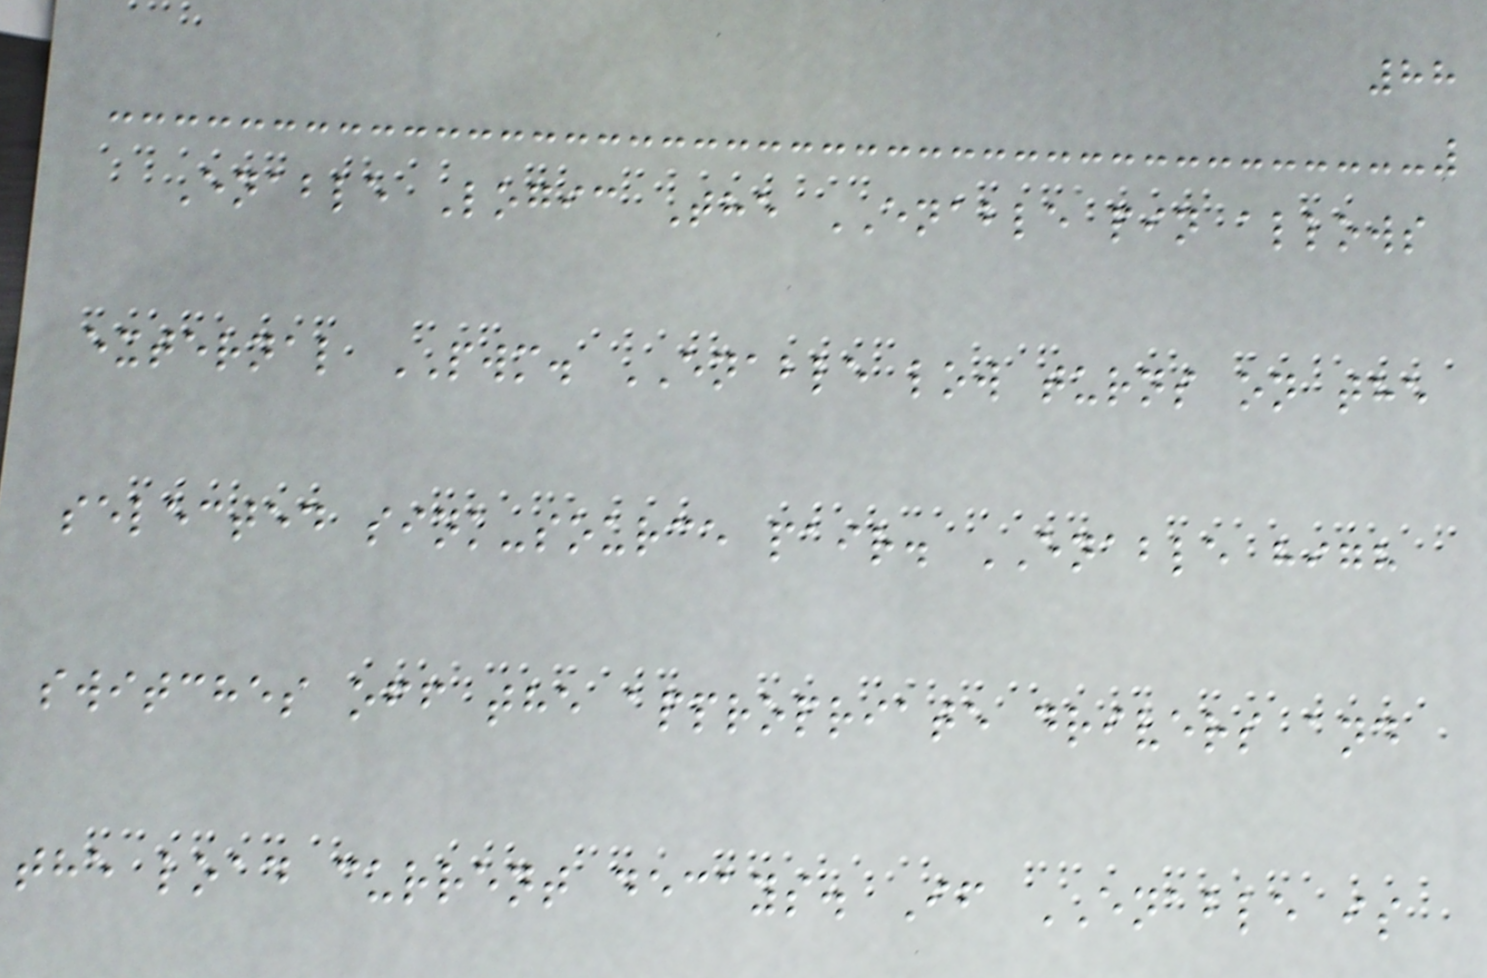88
Enable Logic The ENABLE pin allows
external PWM. ENABLE low turns on the
selected sink-source pair. ENABLE high
switches off the appropriate drivers and
the load current decays. If ENABLE is
